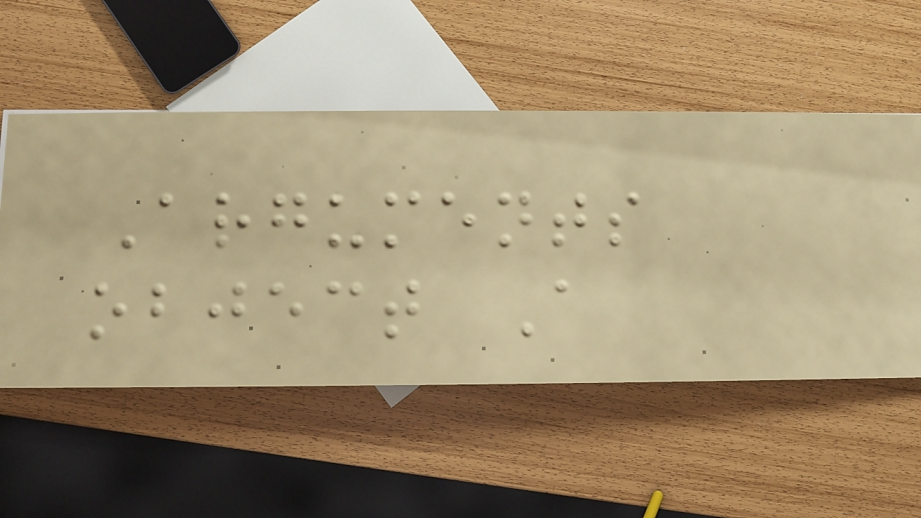Arguments
object A
